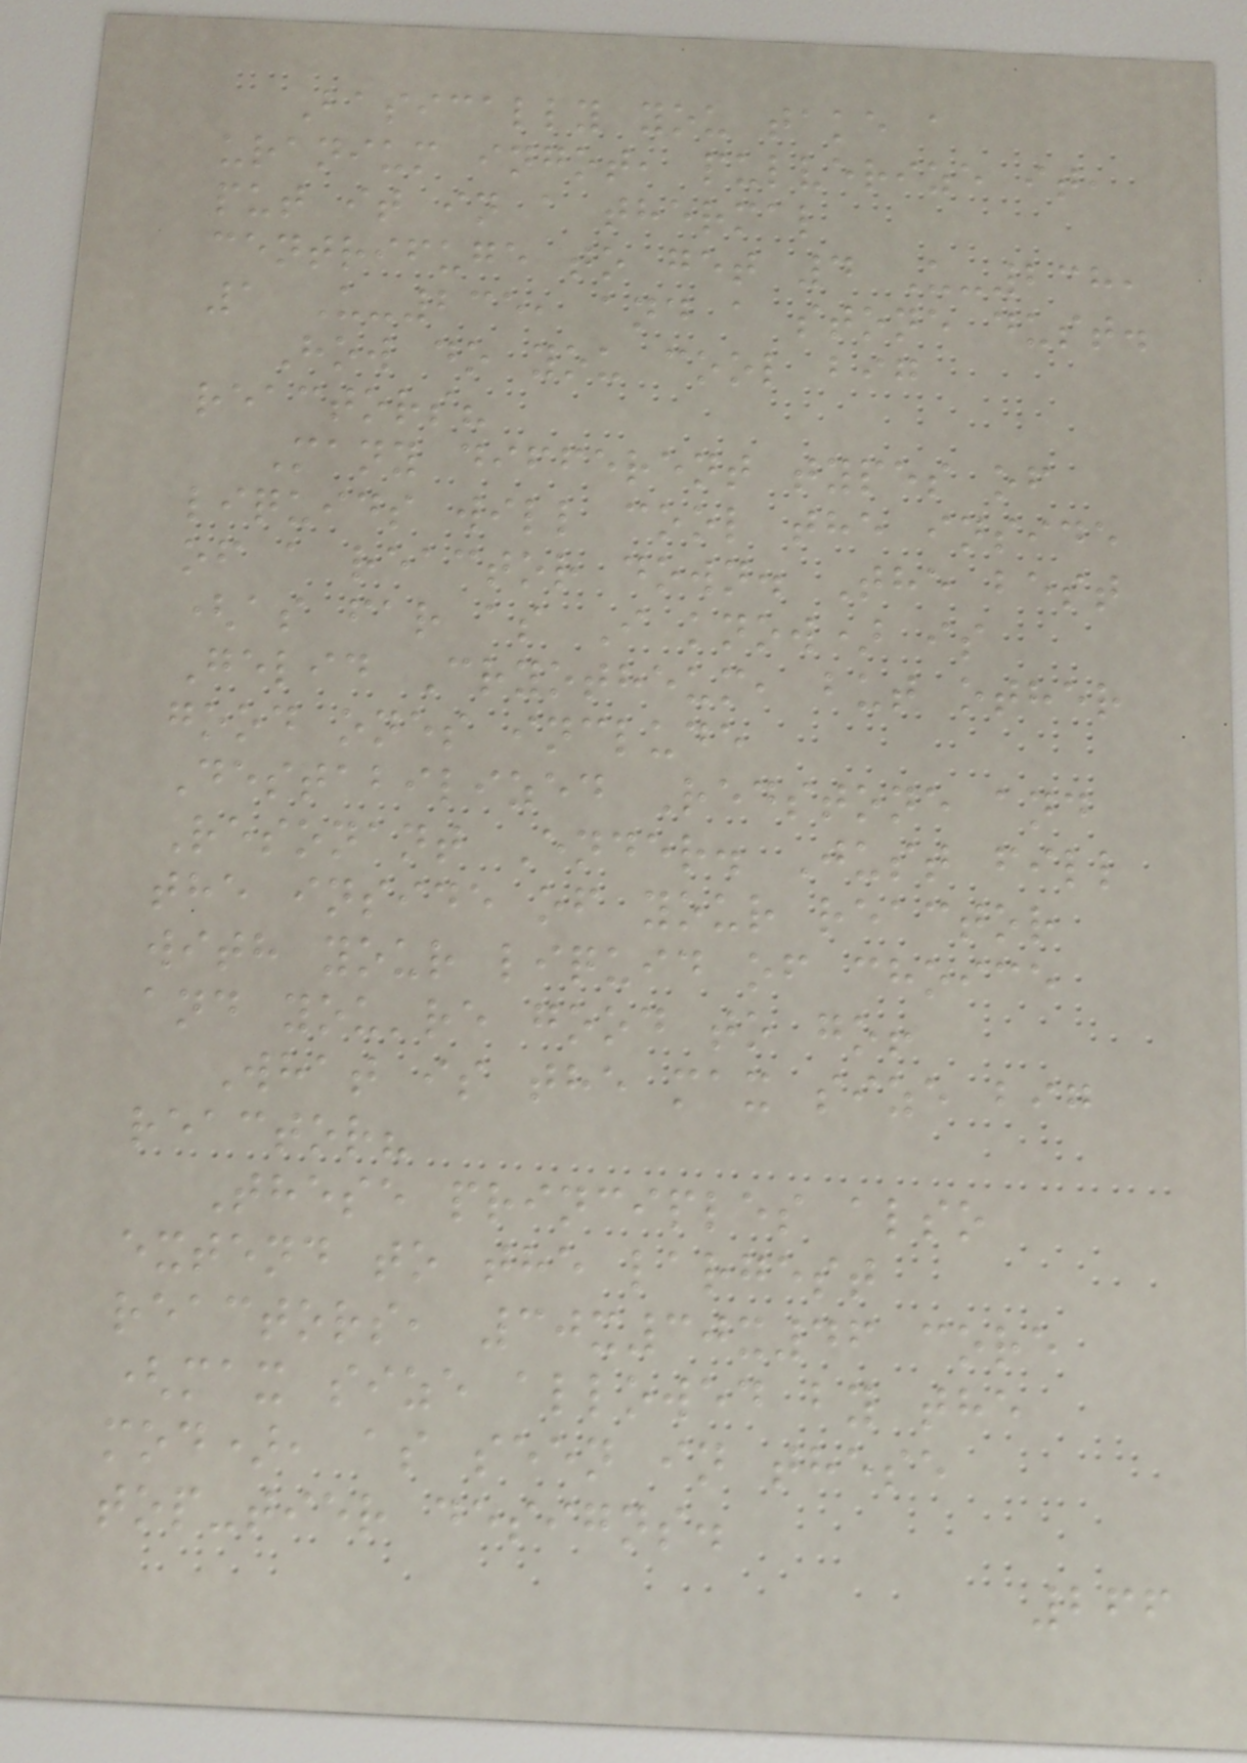Basically you take a
uranium ingot, pulverize it,
put it in a thermal
centrifuge to get 4 U-238,
1 U-235, and a stone dust.
How do you cool big
reactors?
Many different types of
liquids will cool the inside
of a reactor down. The best
(as far as I know) is
Gelid Cryotheum, but other
good ones include
Destabilized Redstone and
Resonant Ender. Just fill
the inside of your reactor
with your liquid of choice
and you're good to go!
What is the max size big
reactor?
These principles also
extend to the largest
reactors, 30x30x46 core
(max size allowed by the
mod), as seen in these
top-tier designs.
266
